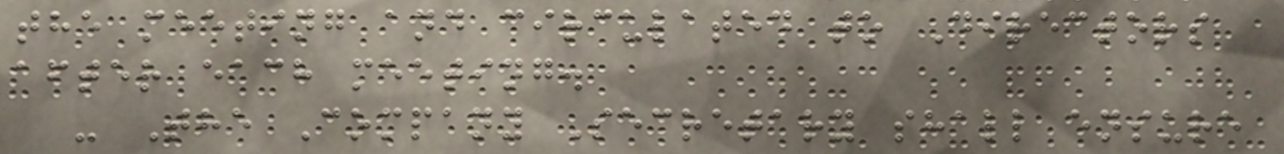the meeting and circulated to Directors
after each meeting.
- The Company Secretary shall ensure
